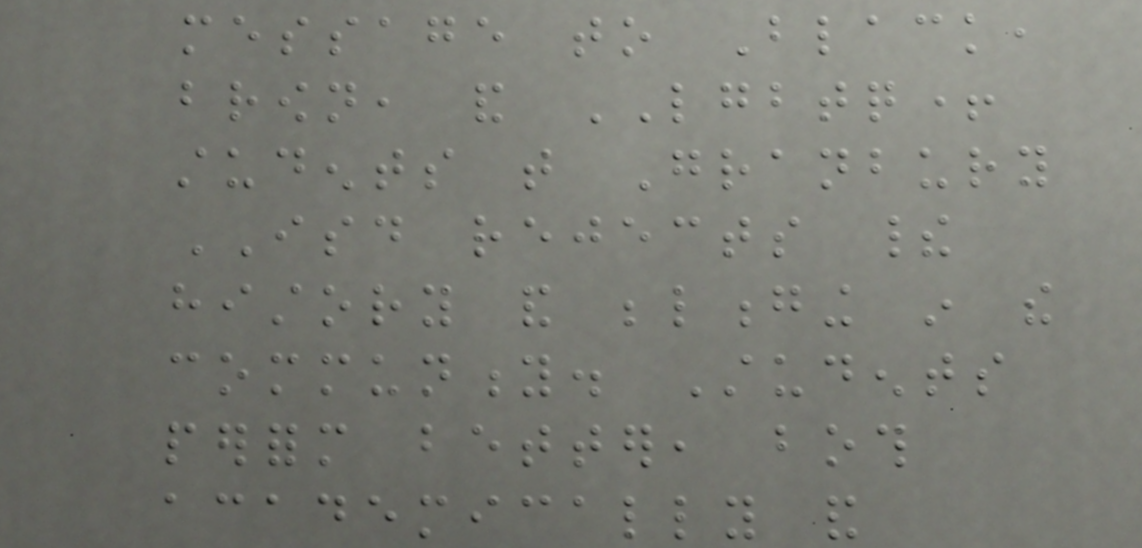message to Black,
brown, and LGBTQ+
students that Granbury
ISD rejects their
history and belonging in the
community. Students
perform better, both
academically and
